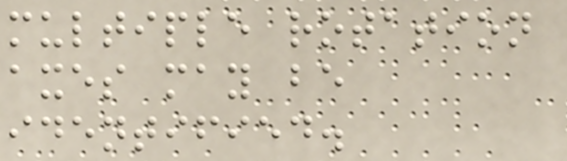multiple rotation
axes may be
identified.
